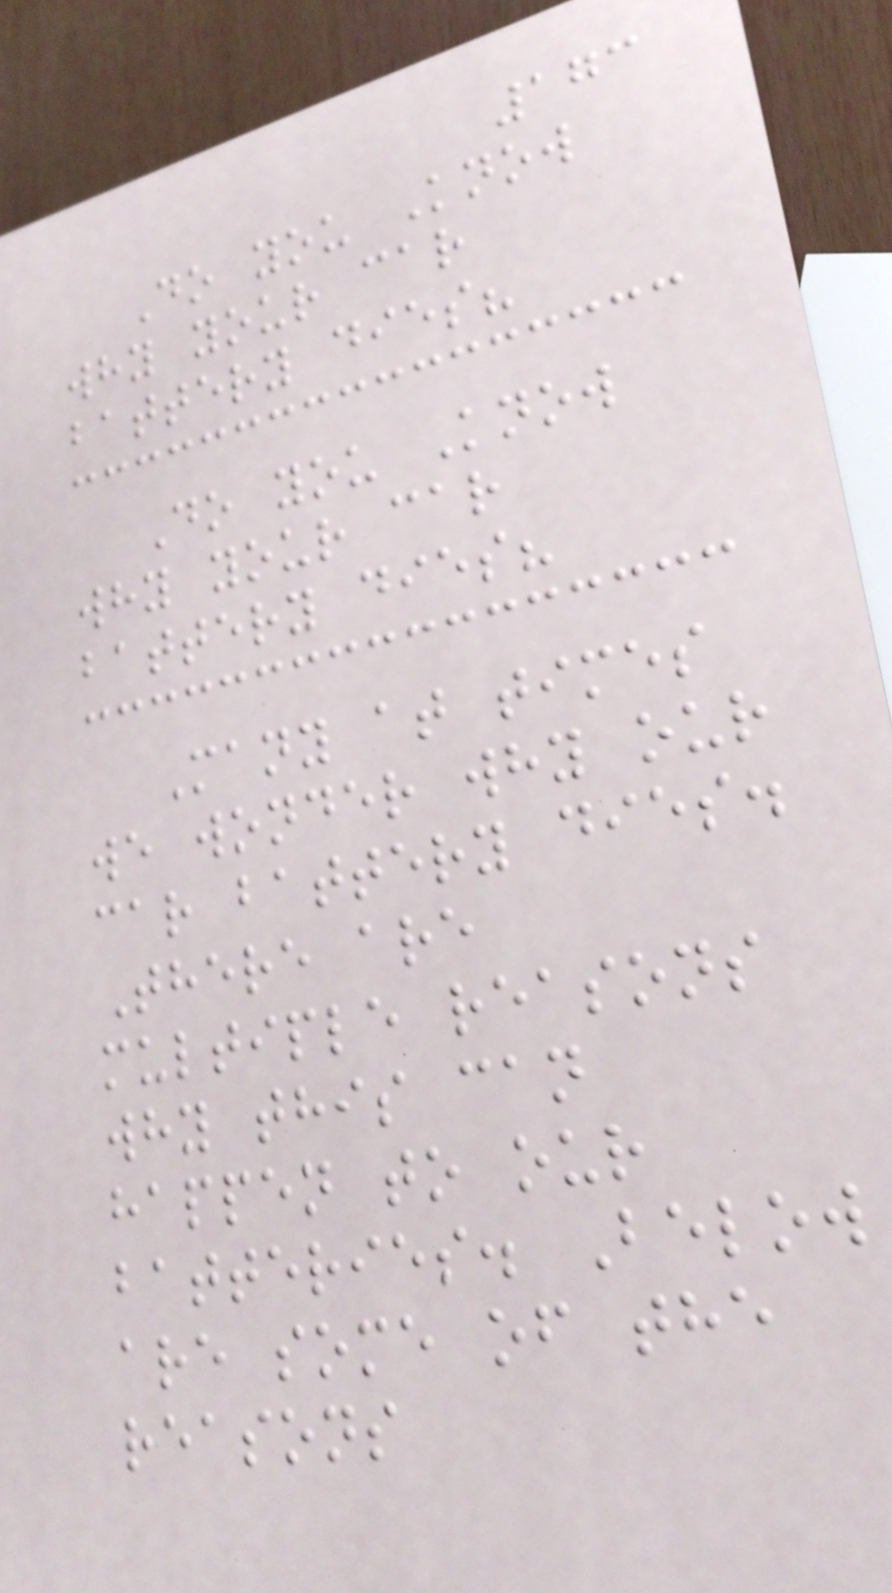173
Do you Know
why your car
battery dies?
Do you Know
why your car
battery dies?
Many at times
we wonder why our
car battery dies.
There are
multiple reasons
why this can
happen to our
batteries. Below
are some of the
reasons
